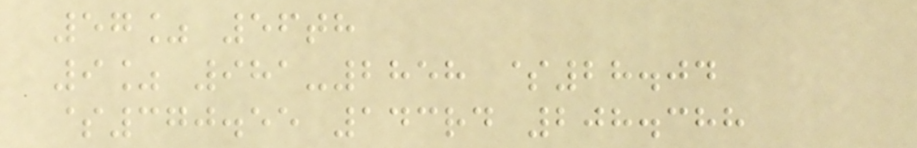57% 56th
9% 981-2858 $28.04
$370.55 143rd 208.388
